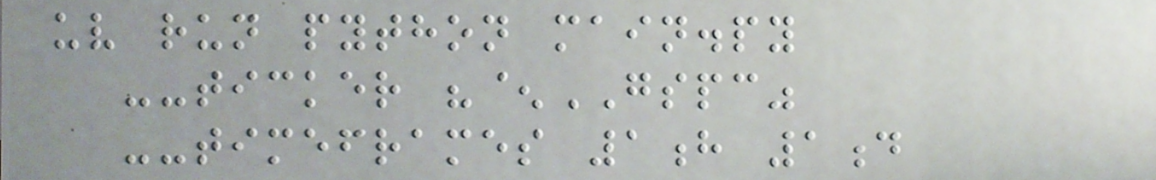uv run python main.py
--ticker "^GSPC"
--timeframes 1h 1d
